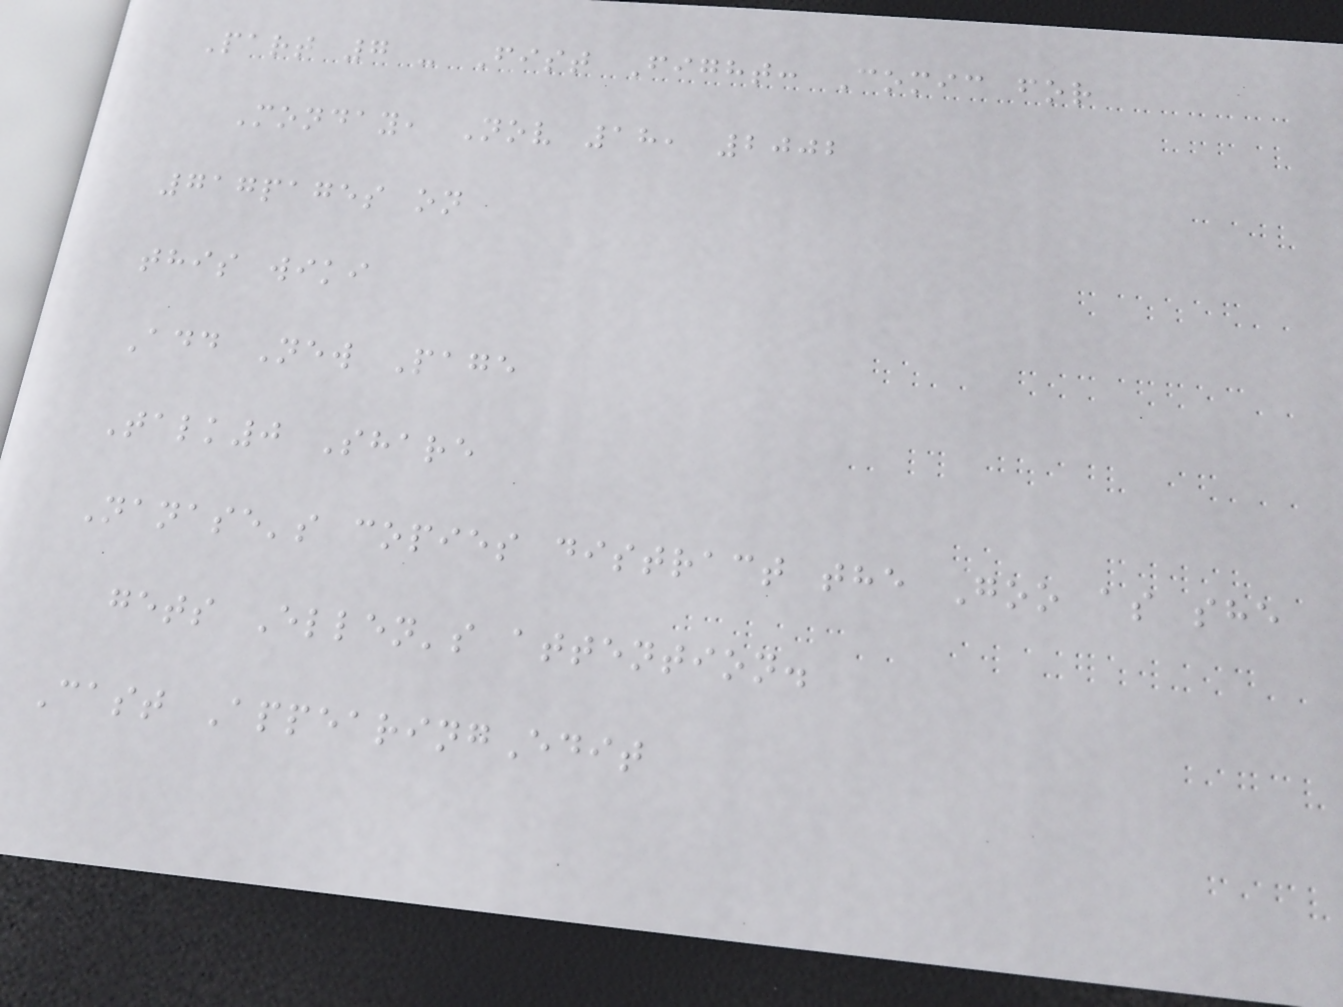Part 7 - Fist Fight: Comic for
Monday, Nov 18, 2002
717pages on
this wiki
Add New Page
Talk0 Share
Nanase's copies distract the Goo as she
gets Ellen's attention.
Cast AppearingEdit
